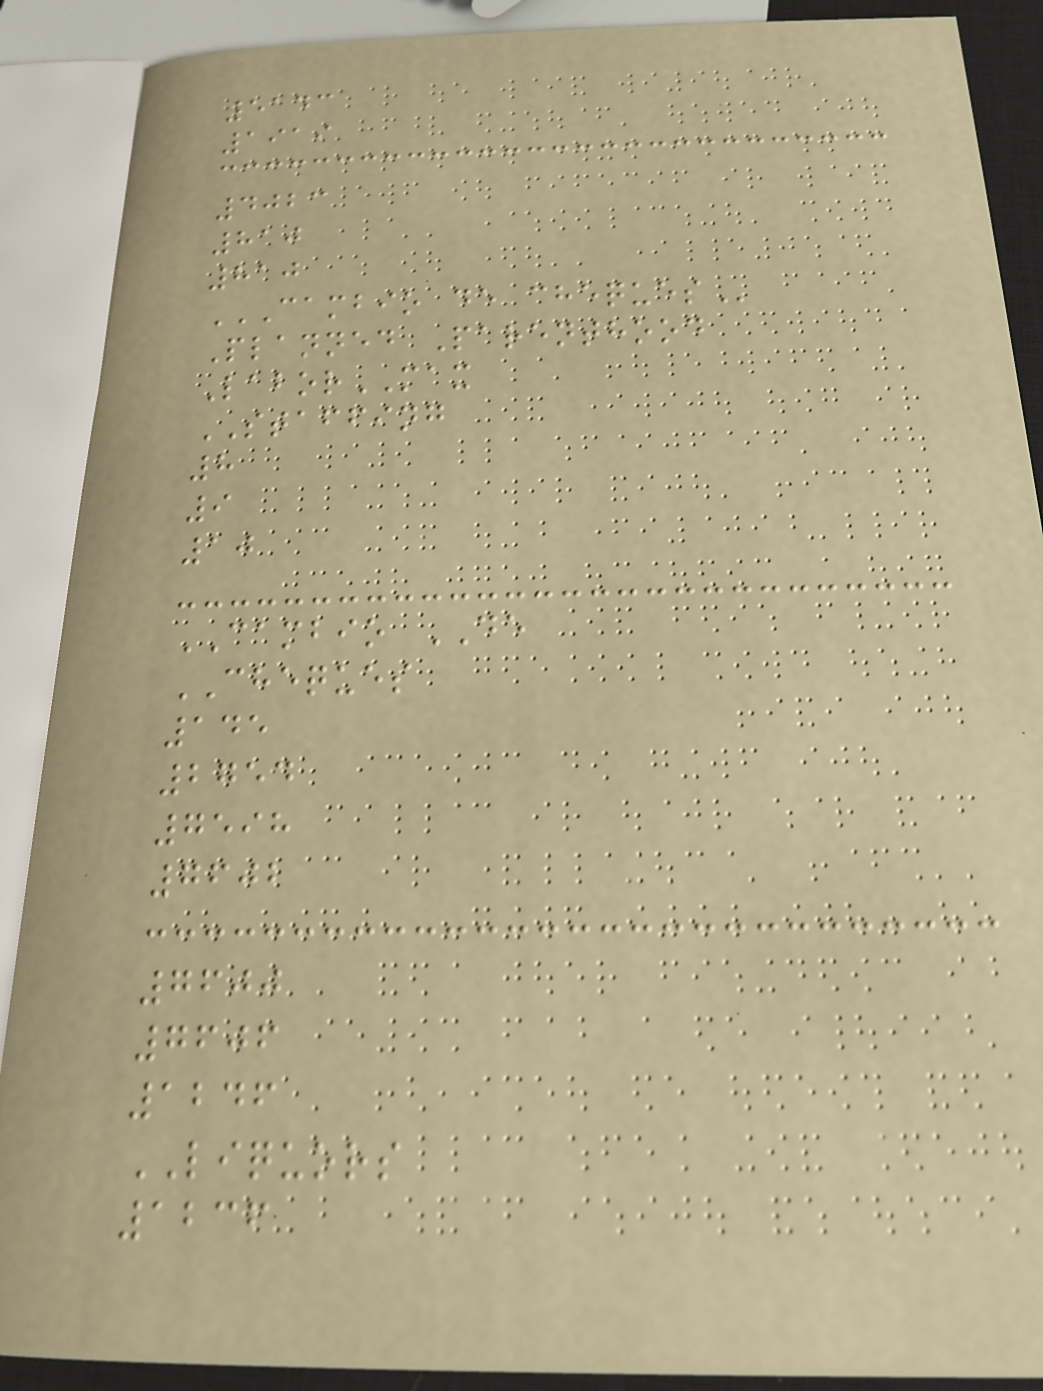5143
1919
4023
810
810
CAMBIO DE CHEQUES
Planned Parenthood
LaborMAX
STAFFING
8
9
10
CAMBIO DE
CHEQUES
145
2754
7598
7602
7600
7606
1246
LIQUORS
1236
